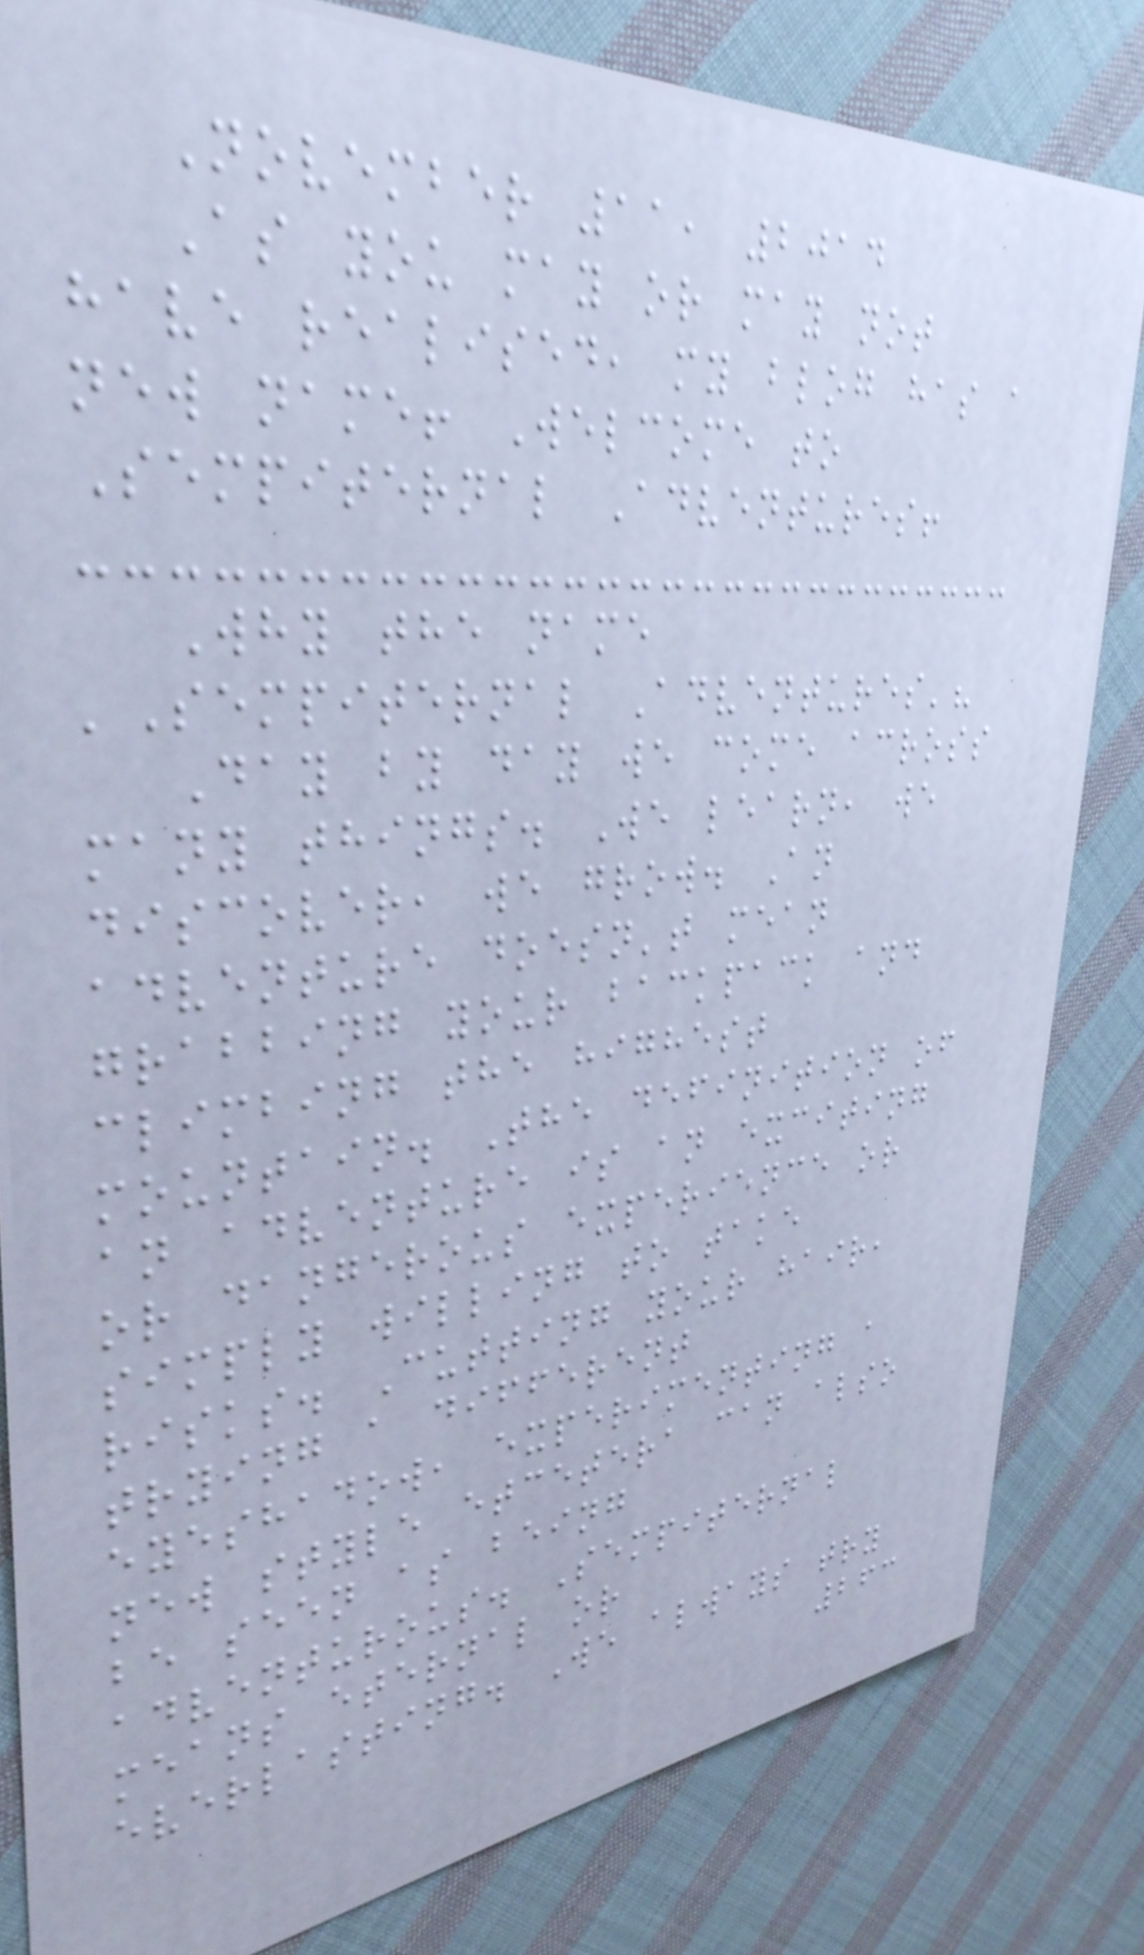November 11, 2014
As you may or may not
have realised, my blog has a
new name! Welcome to
Sempiternal Adventures!
Why the name
'Sempiternal Adventures'?
Day by day we come across
many things. We learn, we
discover, we grow. An
adventure doesn't mean
grabbing your backpack and
climbing the highest
mountain. The definition of
an adventure is an exciting
or dangerous experience or
simply willing to take
risks. Cutting your hair,
trying a different
eyeshadow, experimenting a
new style etcetera can also
be seen as being
adventurous. Sempiternal
means eternal or
everlasting. We always try
263
